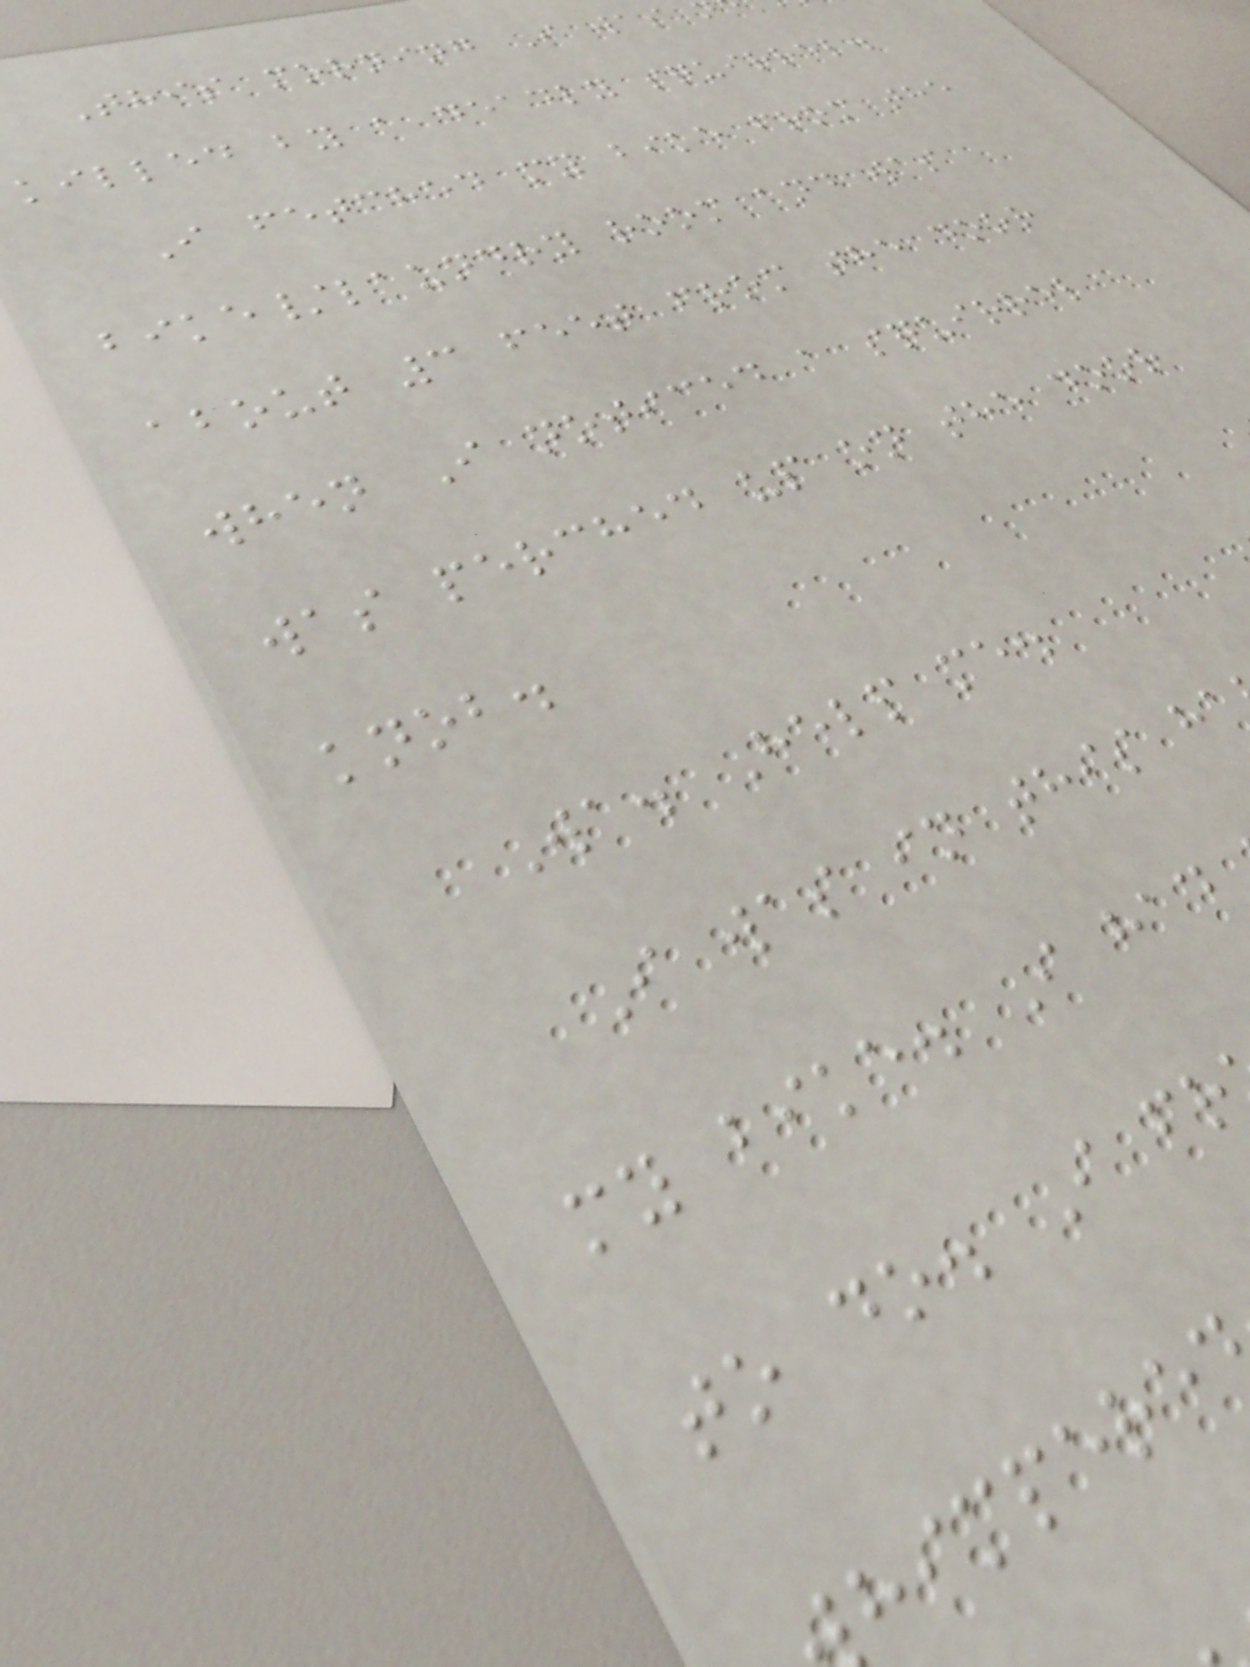This morning I was
killed by a deadly squirrel.
I fetched my bike from the
bike/laundry room and was
about 3 feet from the door
when I noticed a squirrel
was perched up on the door
knob.
Wa. Help me.
I was in this ha
my bike. I had
to do. I fr
